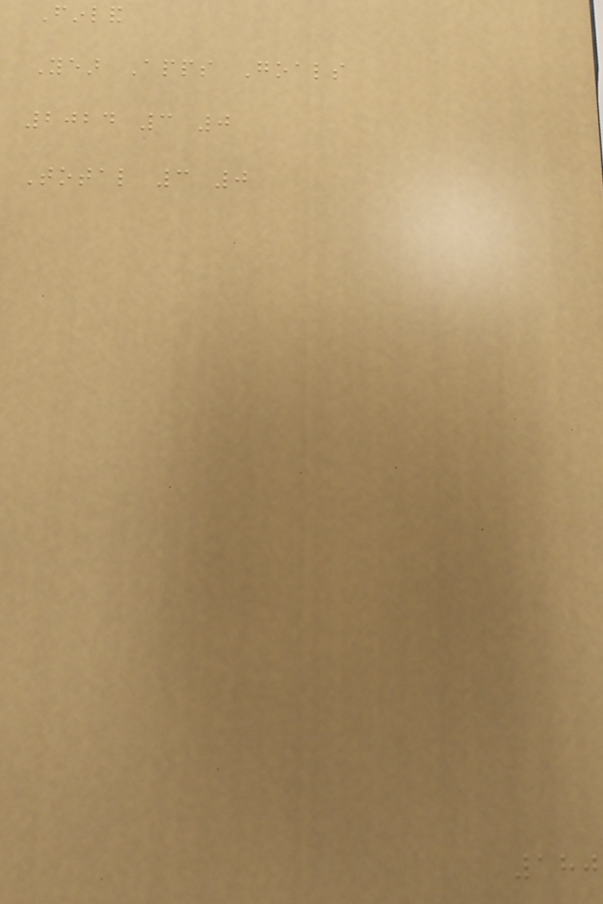Finland
Year Apps Goals
2024 3 0
Total 3 0
180
